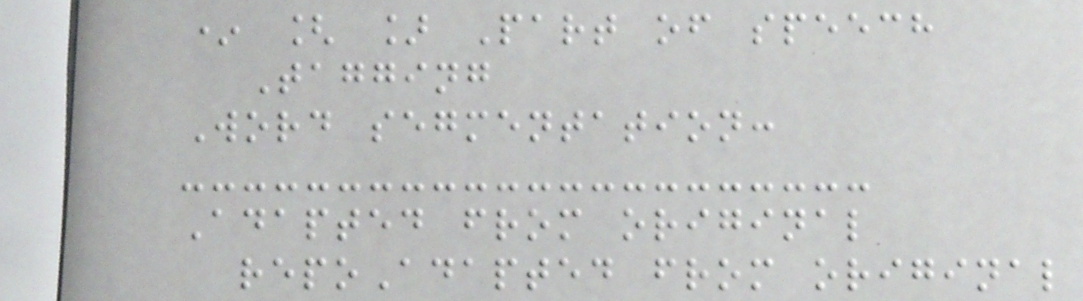* [ ] Part of speech
Tagging
Word segmentation:
Adapted from original
repoAdapted from original
